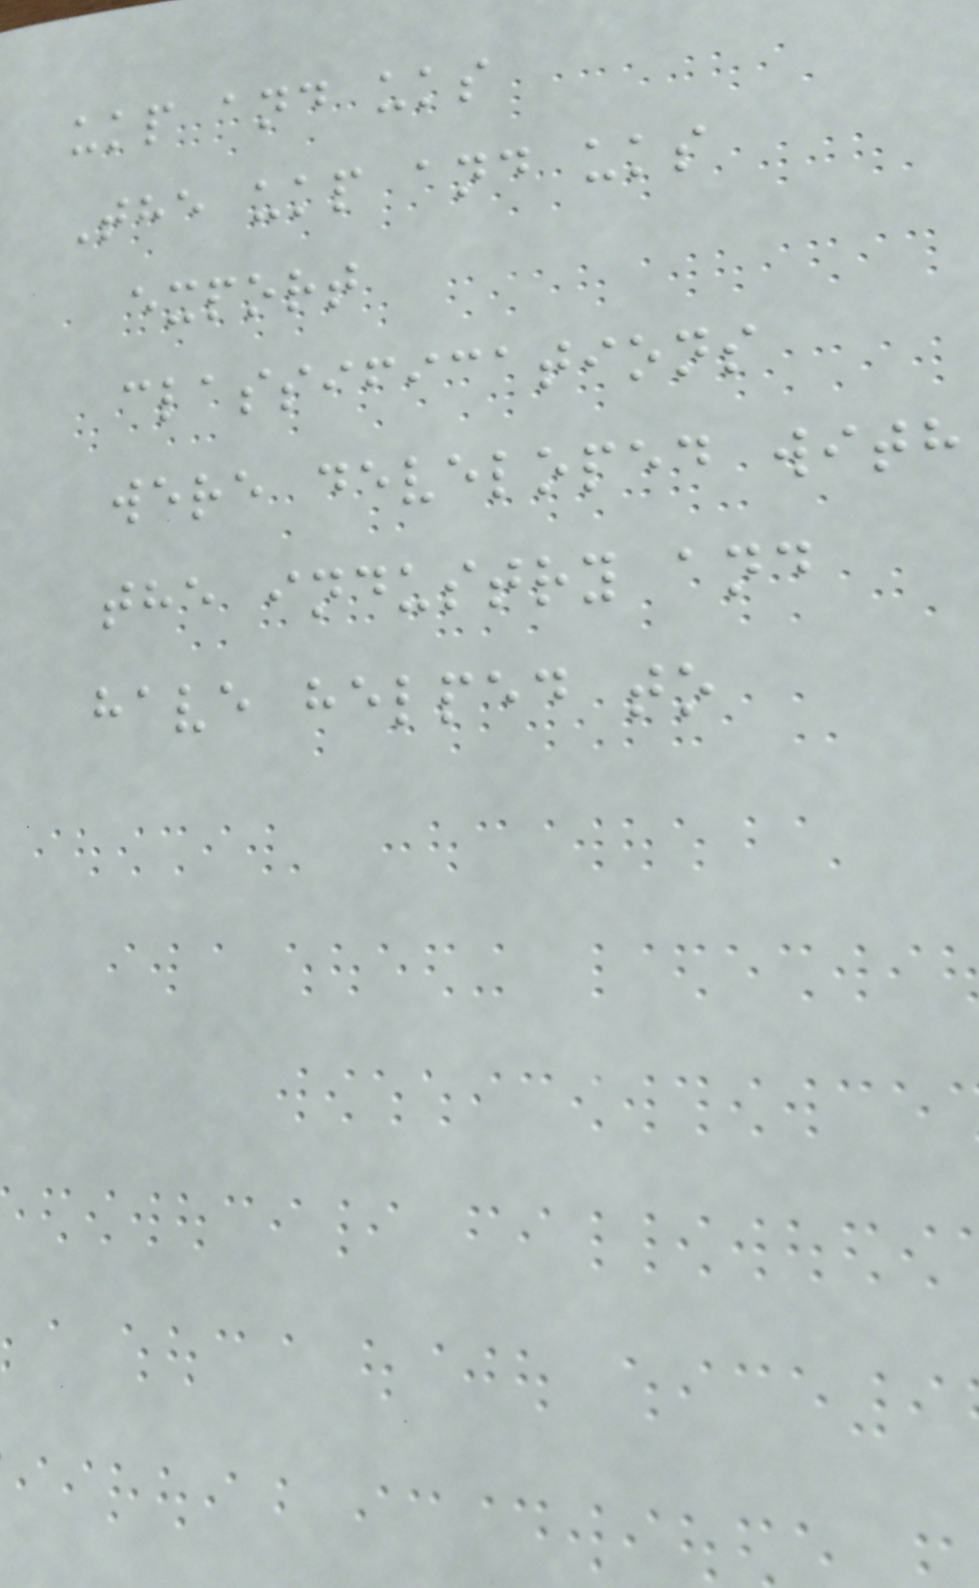ukp and uks
The ukp and uks
export
classifications
were developed with
the industry and
have helped to
